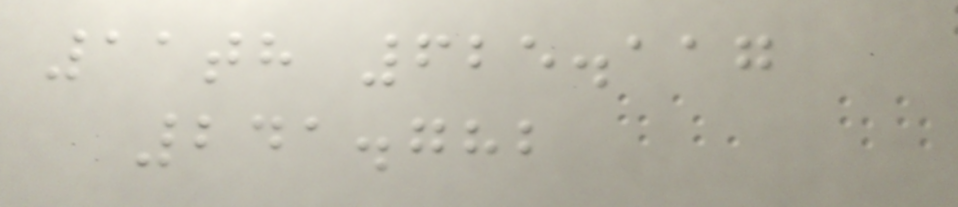11th 625.117
241.782
